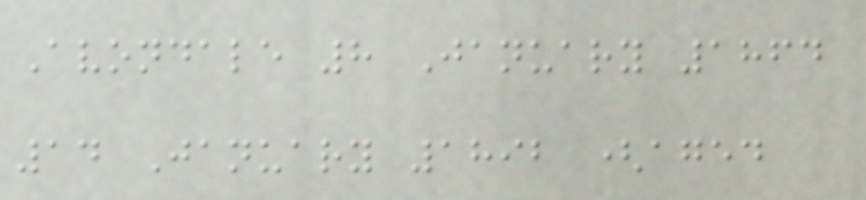Avondale 8 January 1864
14 January 1892 (aged
